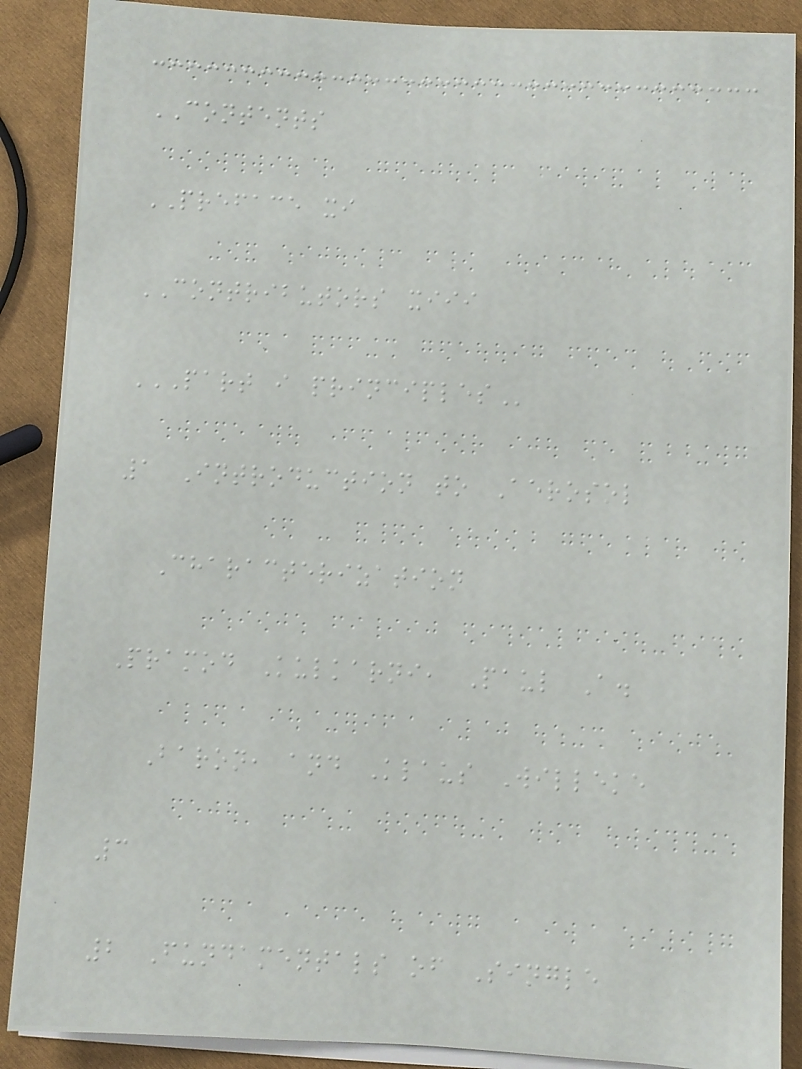CONTENTS
PREFACE xi
CONTRIBUTORS xiii
PART I PRINCIPLES
1 Introduction to Aerosol
Characterization
Pramod Kulkarni, Paul A.
Baron, and Klaus Willeke
3
2 Fundamentals of Single
